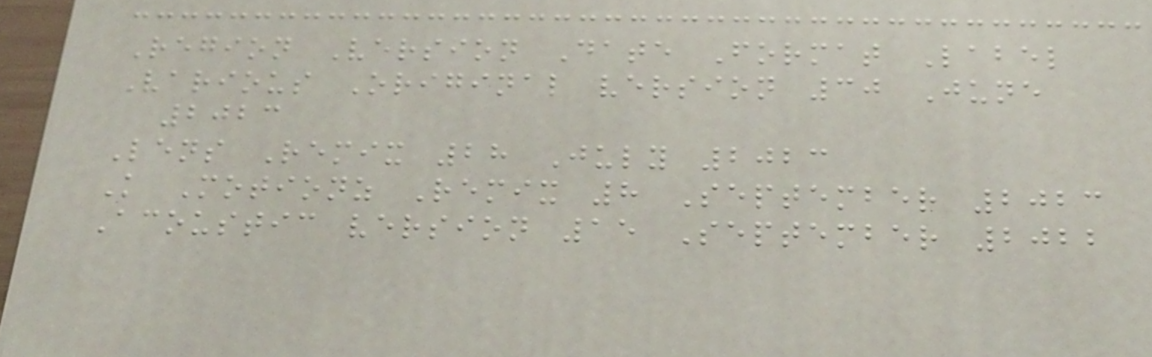Region Version Date Format Label
Various Original version 30 June
2023
Lens Remix 28 July 2023
K Motionz Remix 8 September 2023
Acoustic version 15 September 2022
